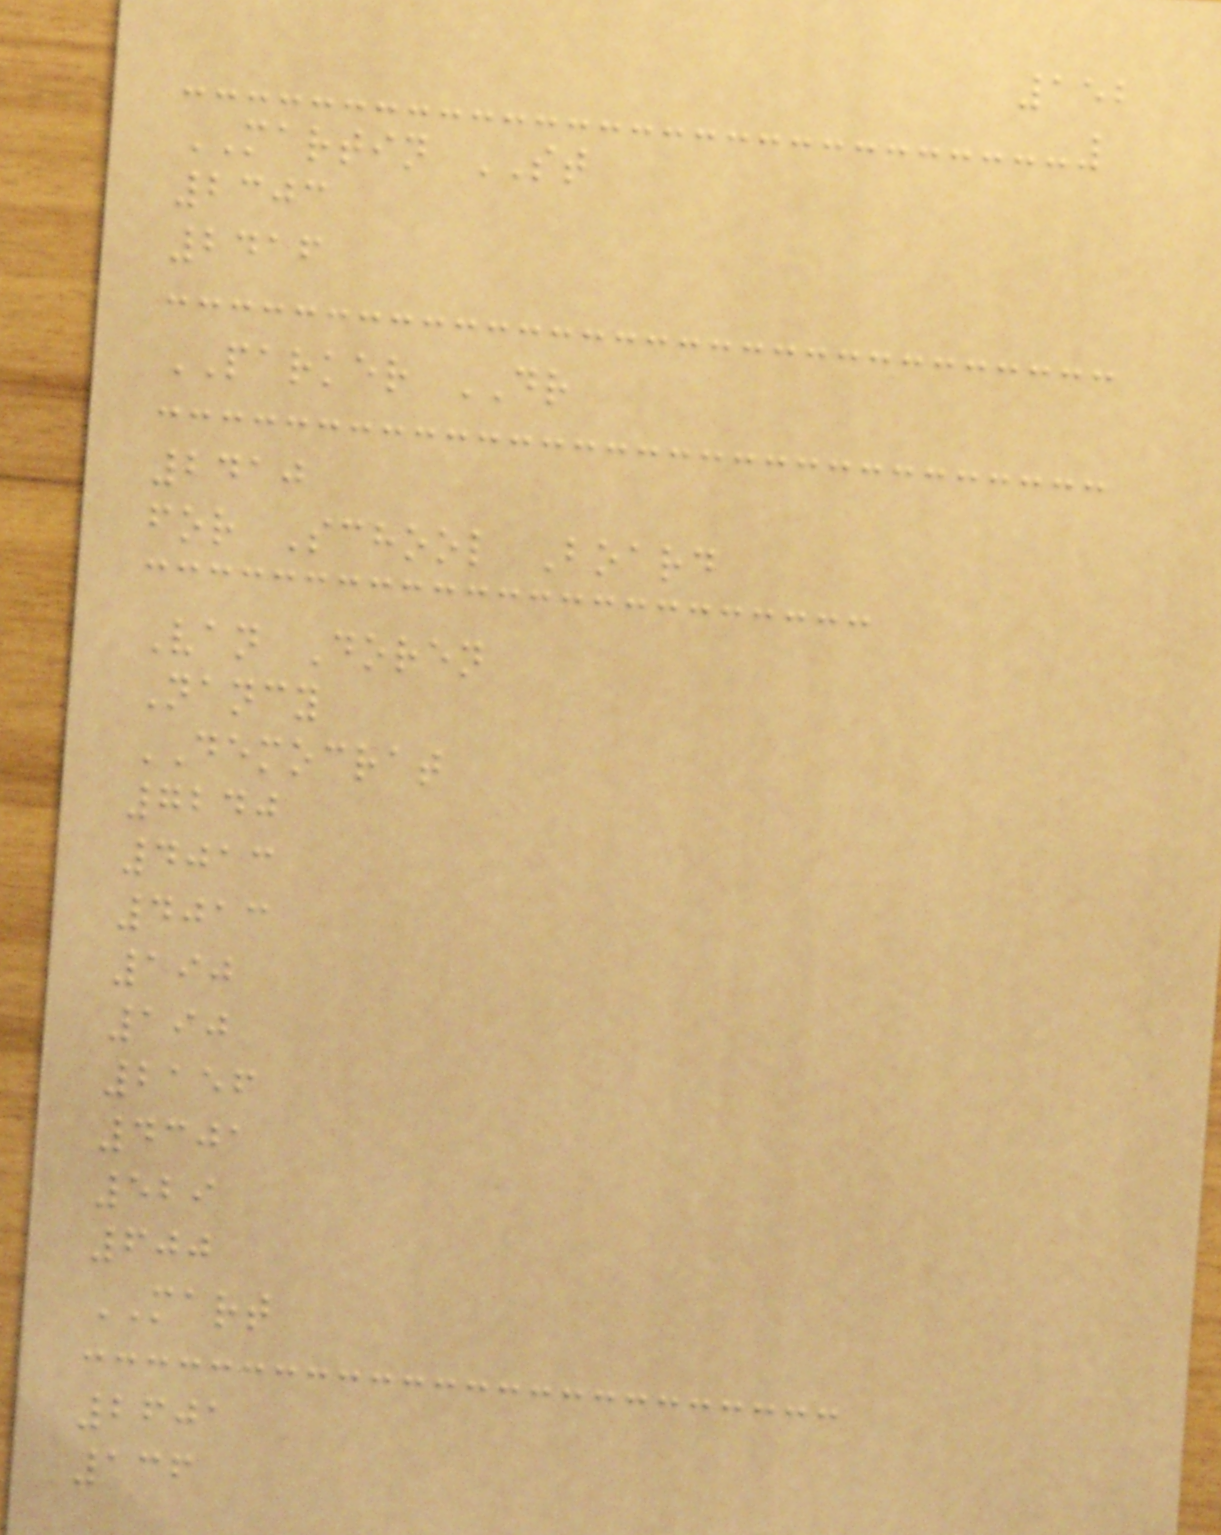152
MARTIN ST
2303
2416
PARKER DR
2410
for School Board
Van Doren
Nancy
DEMOCRAT
7240
4013
4013
190
190
2156
4301
529
600
MART
2601
136
